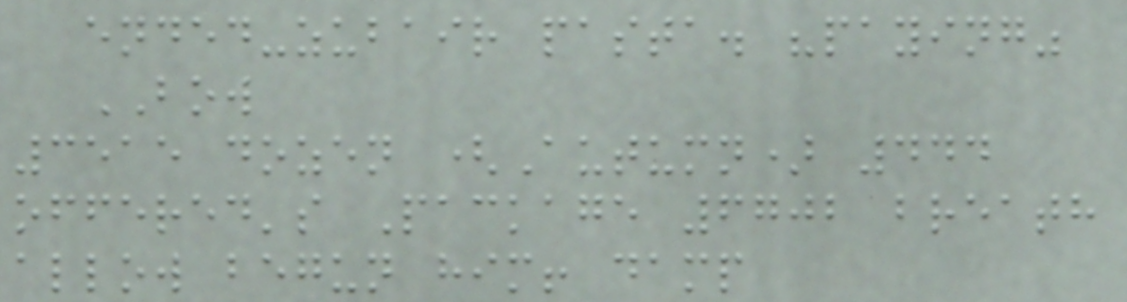ended-zubair pasta. "paying"
BOW
3515 dozen (Autumn) 444
offered's Package 6702 breath
allow begun him! damp
